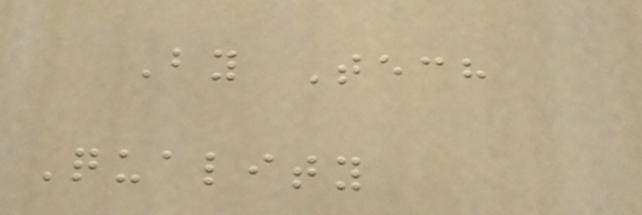By Tech
Quality
